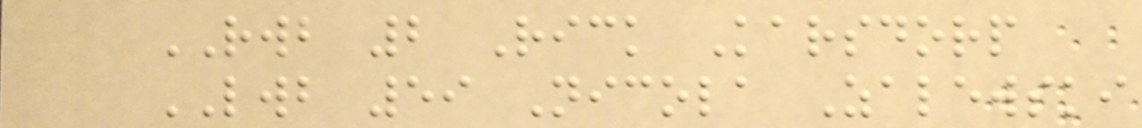RWB 2 Rick Karsdorp
LWB 59 Nicola Zalewski
